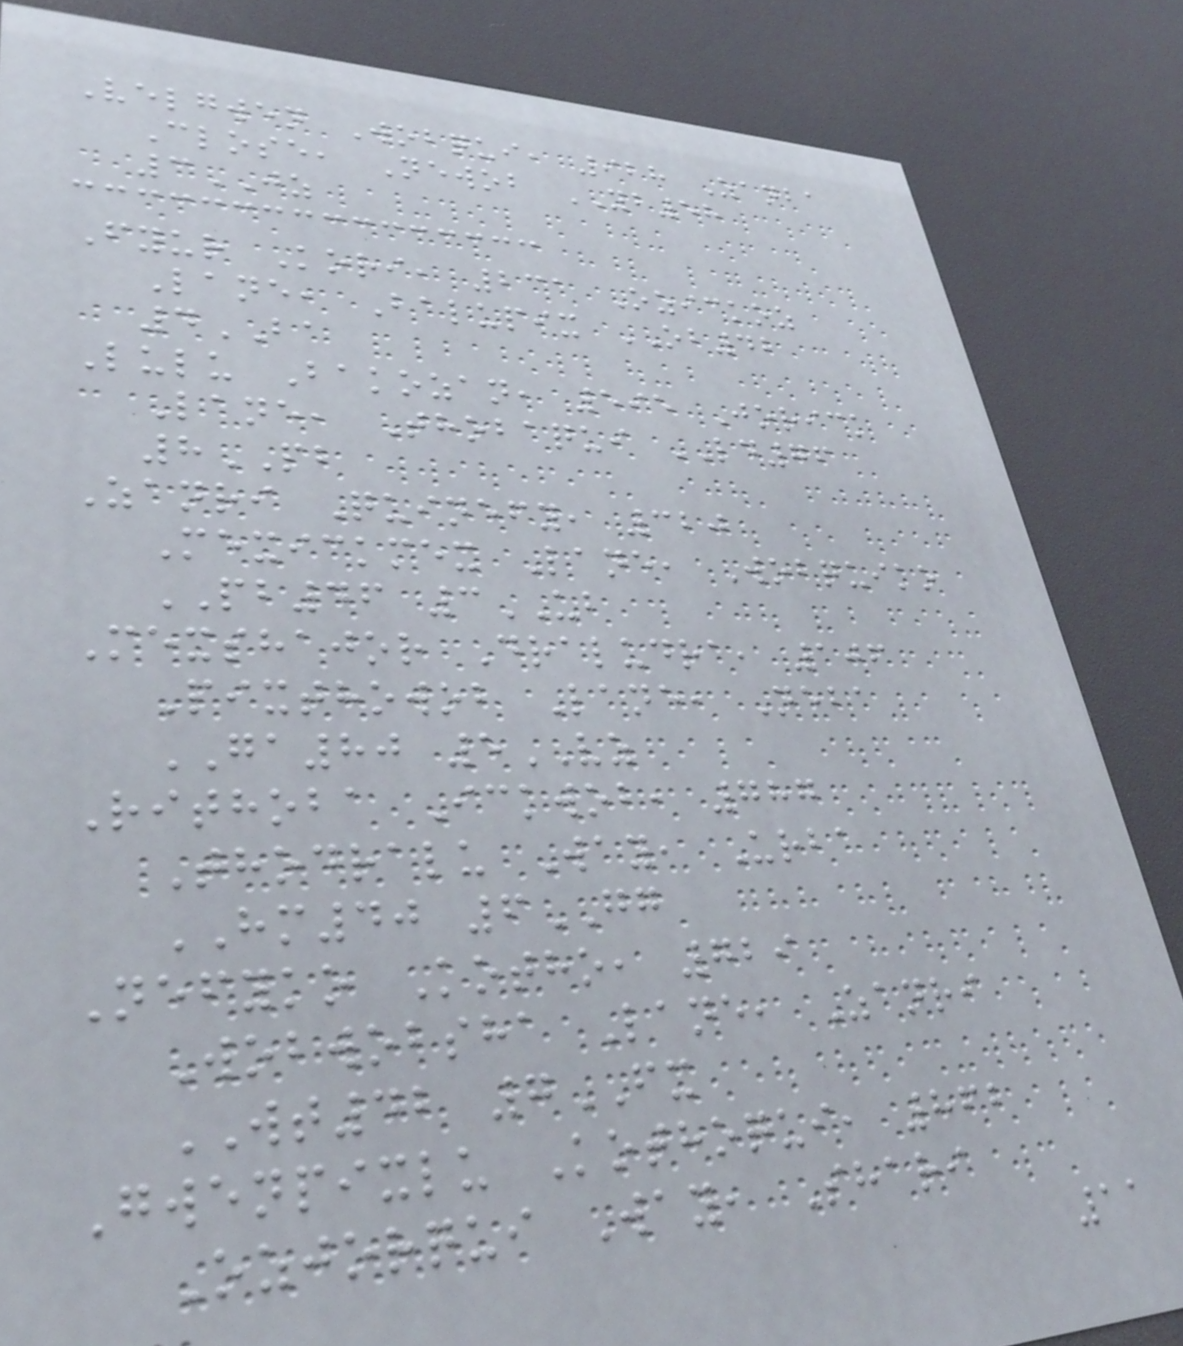Velgwen Wobqui, 928 Zanba
Close, Newob YB58
3JZ
Fyur Kori, 231 Ozickoz
Lane, Balupix OB42
4BA
Lulu Bakozan, 595 Jorick
Lane, Thobaqui LD76
8PB
Zanri Quinefy, 320
Mexickmex Lane, Wobquiko
PB46 3UB
Mexshajor Draludra, 106
Pixthowob Lane, Neba
GA80 5VZ
Rithoba Ickwob, 787
Thodralu Way, Urba
HM40 6GG
Nefyko Kotho, 729
Wobwobsha Lane, Zanri
WT42 7FX
Gwenpixlu Kothoqui, 862
Ozjorqui Way, Shari
11
